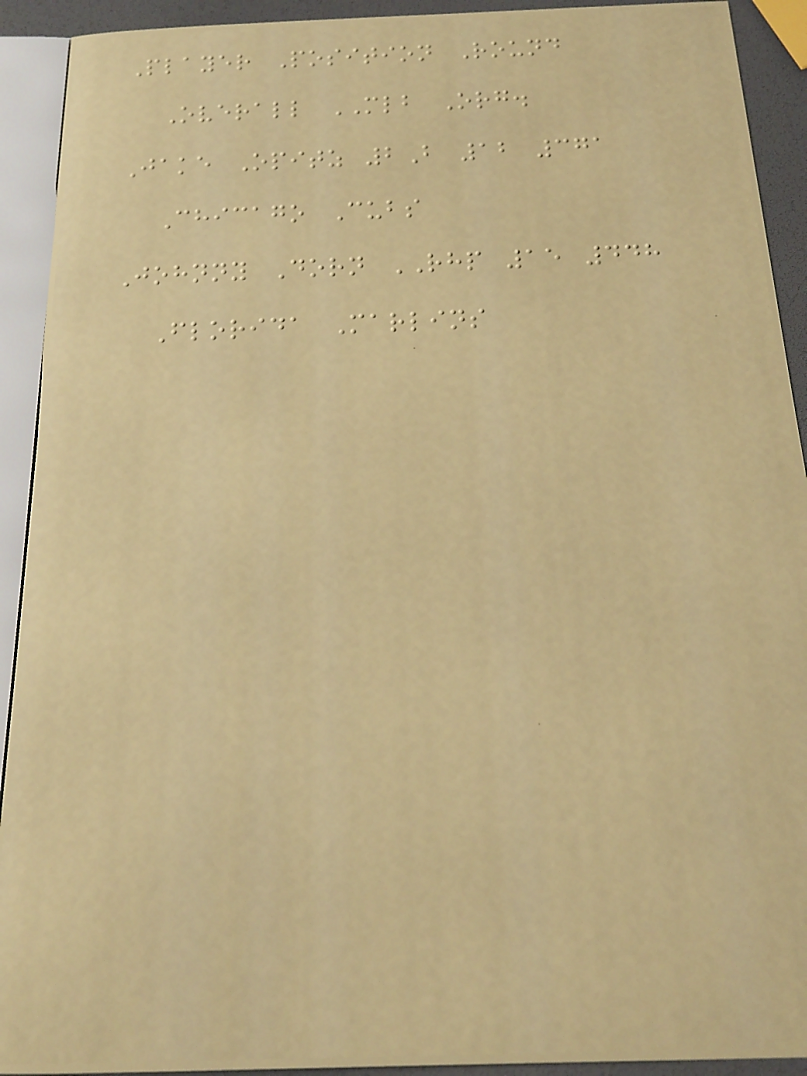Player Position Round
Overall MLB Org.
Jake Opitz 2B 12 371
Chicago Cubs
Johnny Dorn RHP 15 448
Florida Marlins
